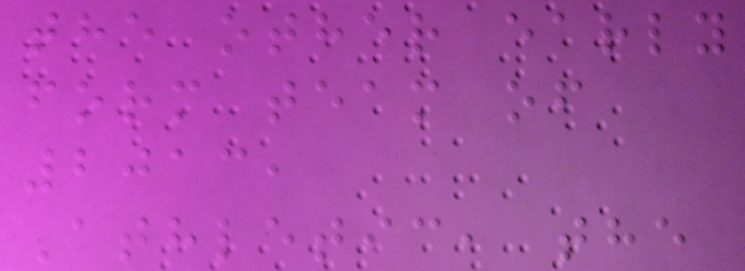the other early
form team of
2013,
Athletic, the
